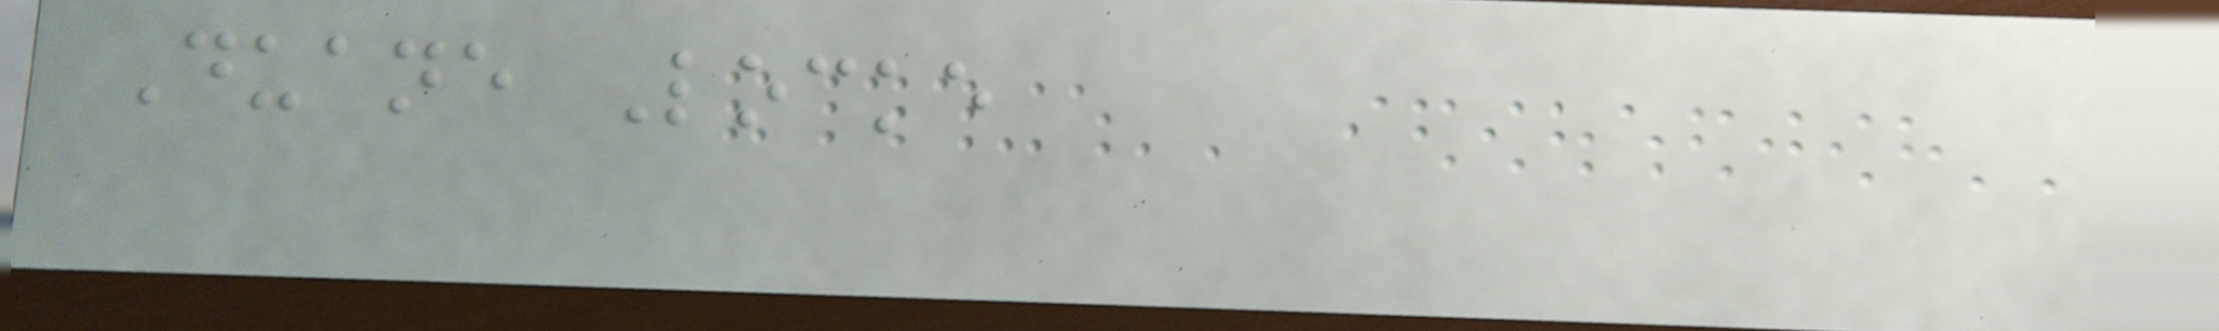Duane Locke
